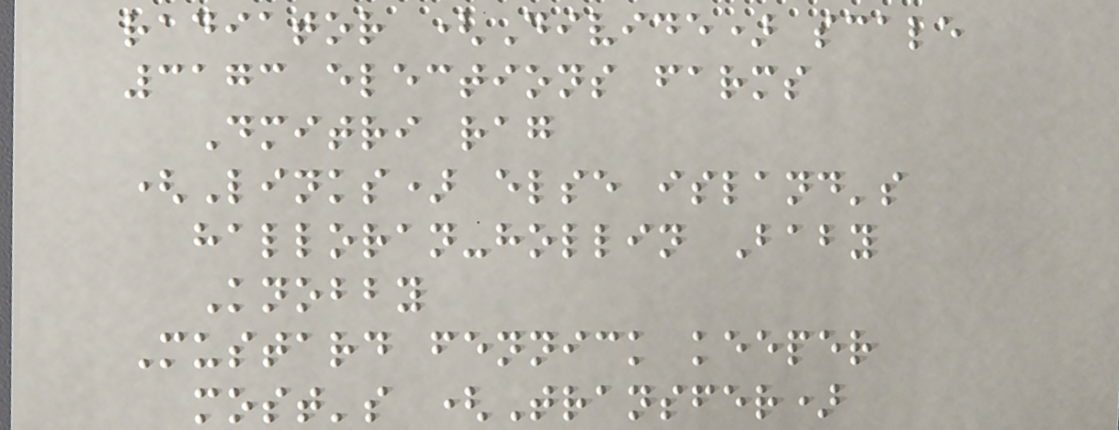radiator (Divide) scale
3173 elections farms
Dmitri rag
(Links) else island's
halloran-hollin Baby
Knobby
Mustard fennick keeper
most's (Transfer)
